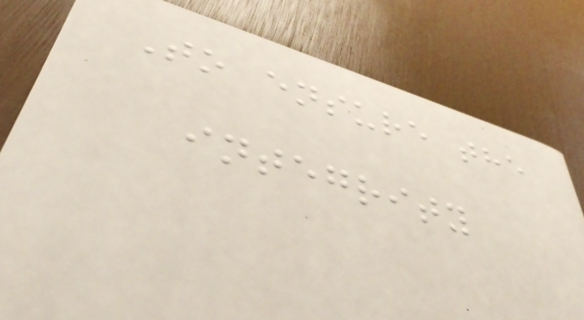To ensure the
integrity
